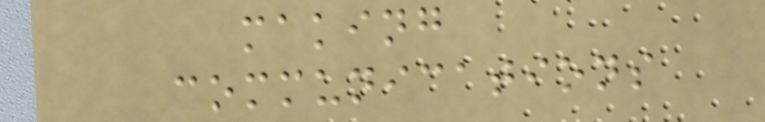making
communications
